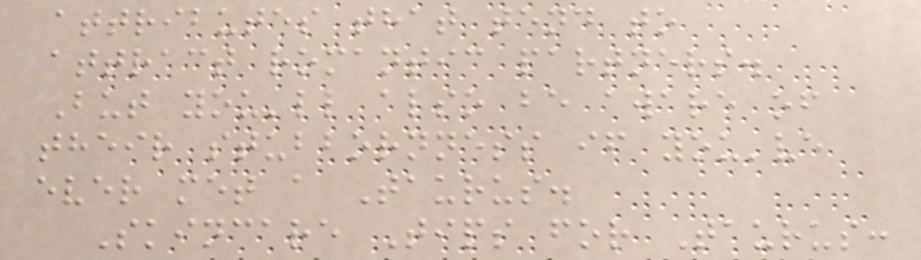attributes that tend to
attract romantic partners.
But you'll also be aware of
their stubbornness if you've
ever met a Taurus.
Skincare Tips for Taurus:
